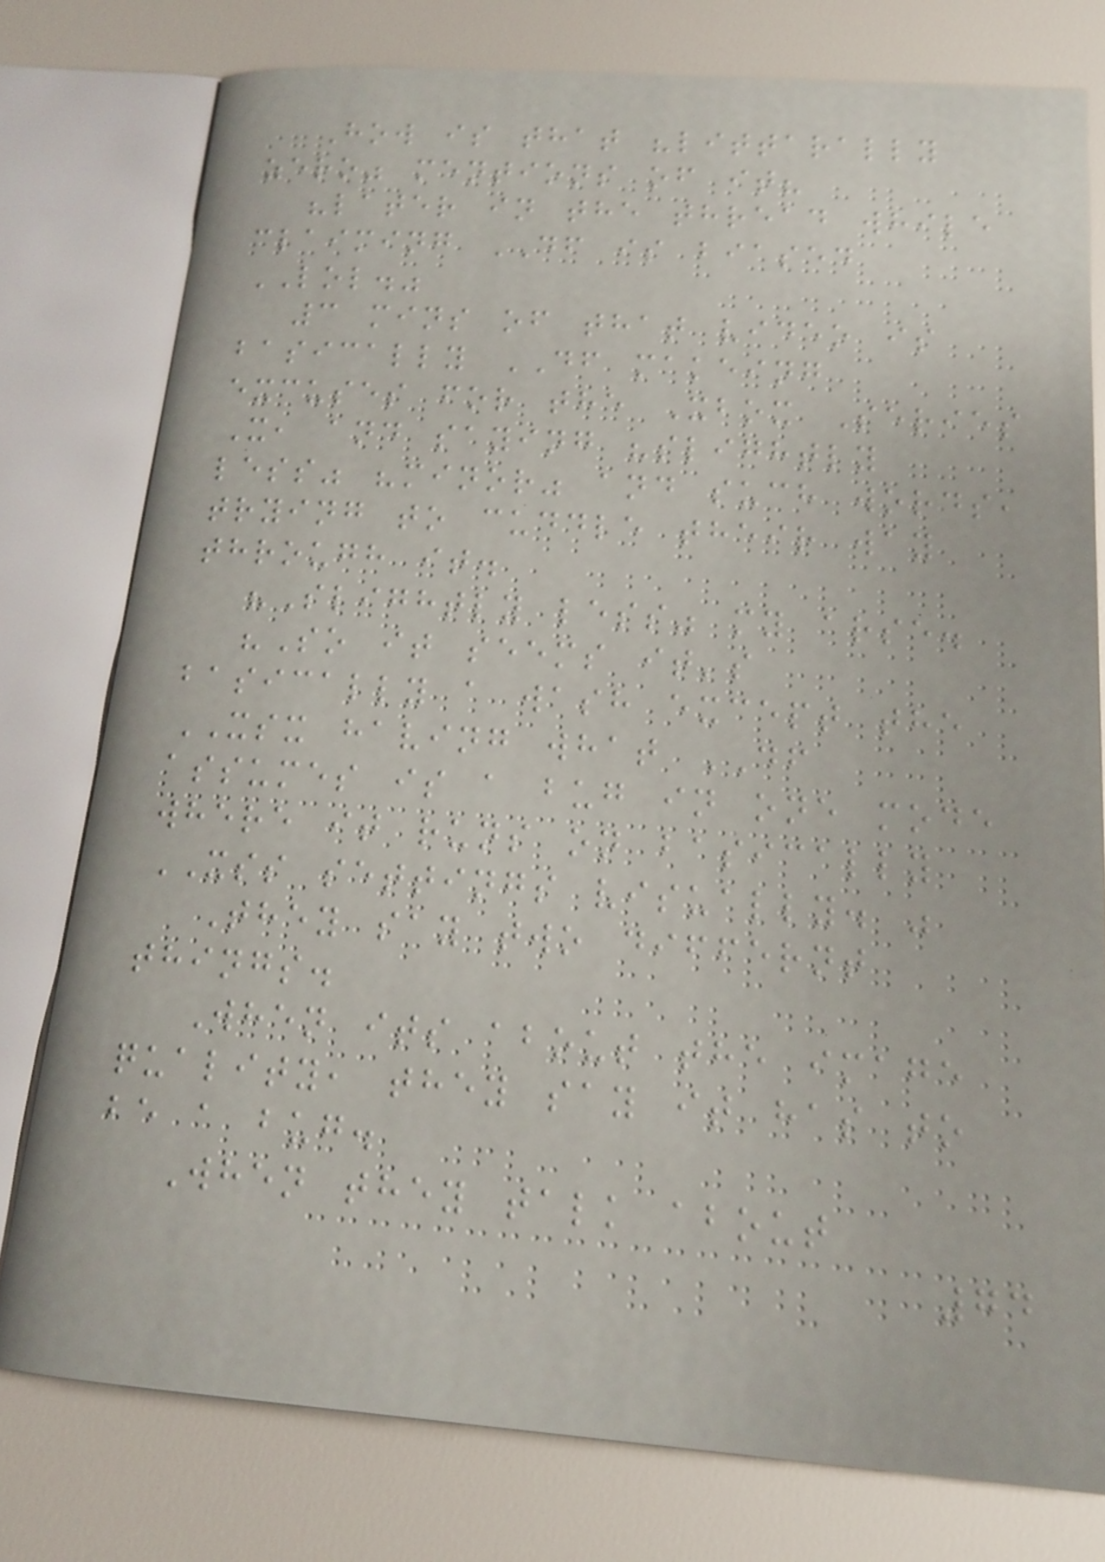How is that "littarally
zero" mentions of it?
"later in the thread while
claiming DF is biased
LOL."
3 mins of that video is
basically DF makeing
excuses for the Xbox Series
X, and saying "slightly
less" "minor" and such words,
trying to cuddle their way
through it.
"Slightly less" my arse.
"So it seems it's
basically a wash except the
XSX having what DF
assumes is a bug in one mode
where it runs on basically
XSS settings visually. "
They say two differnt
things.
When its about the image
quality, they say it has to
be a bug.
When they talk about
74
